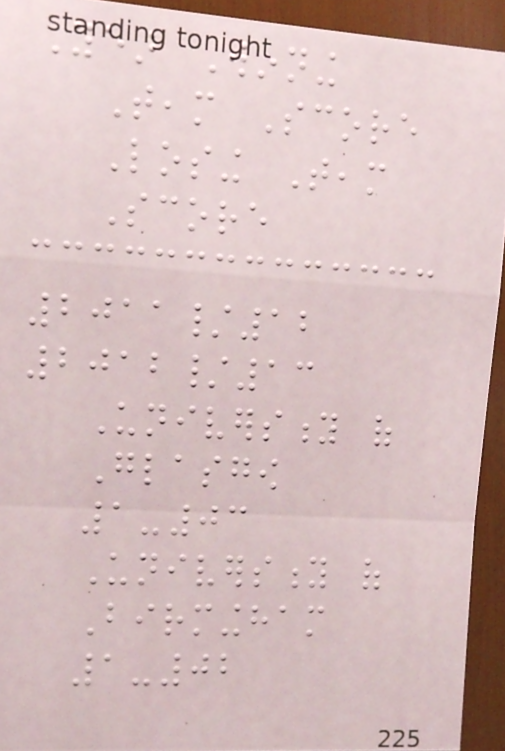Year Winning
Team Score
Losing Team
Score
2011/12
2012/13
University of
Glasgow
1-03
University of
Birmingham
1-02
